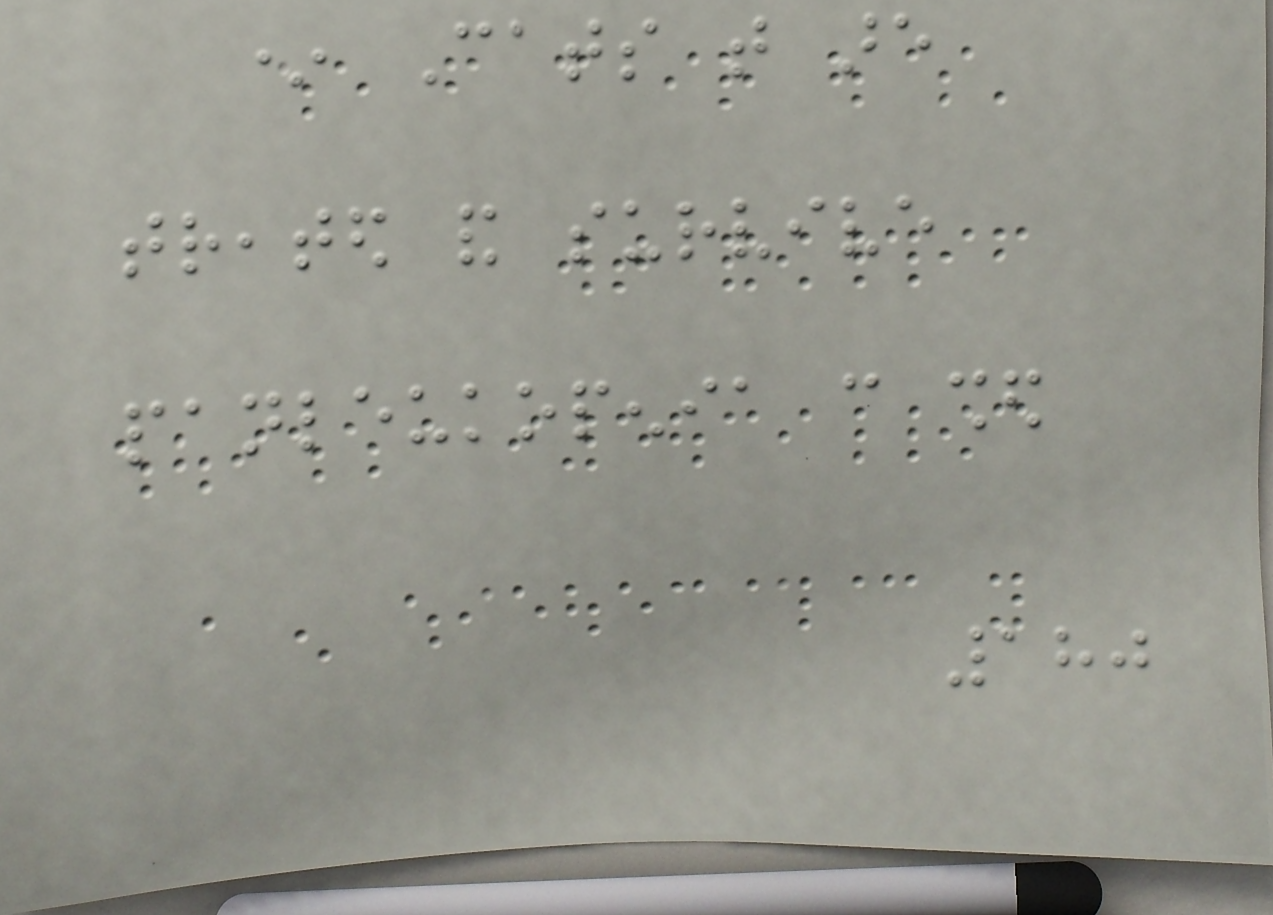* Cats that are
treated and survive
panleukopenia can shed
180
